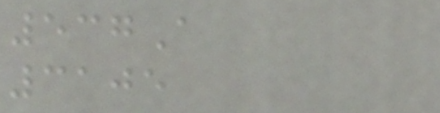537A
3105
